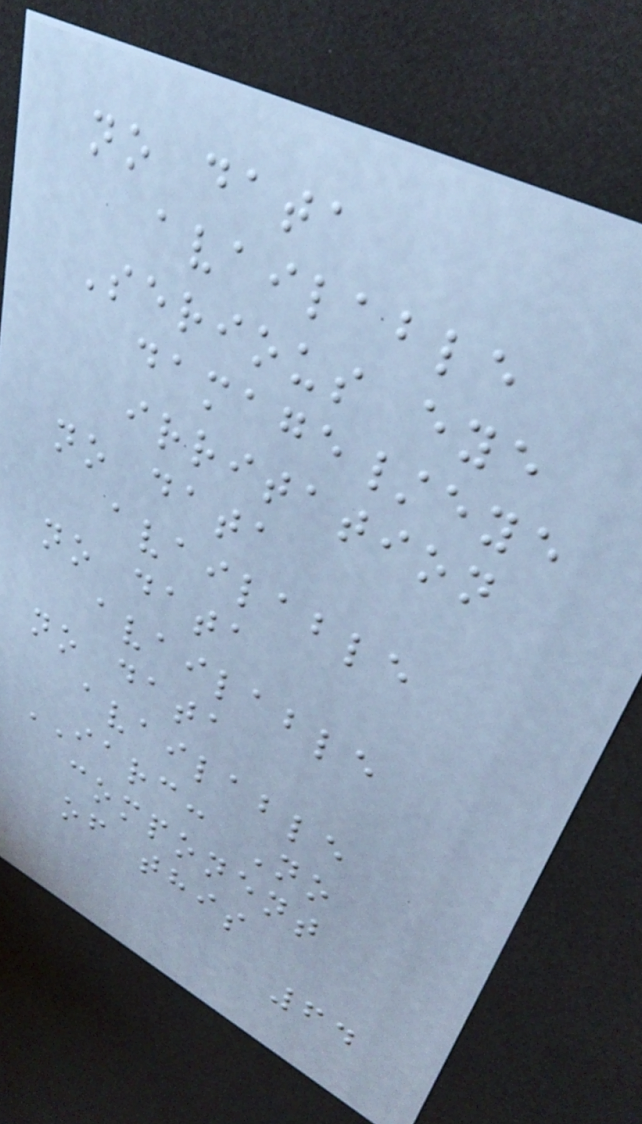no data
available
Serious eye
damage/eye
irritation
no data
available
no data
available
no data
available
IARC: No
component
of this
64
